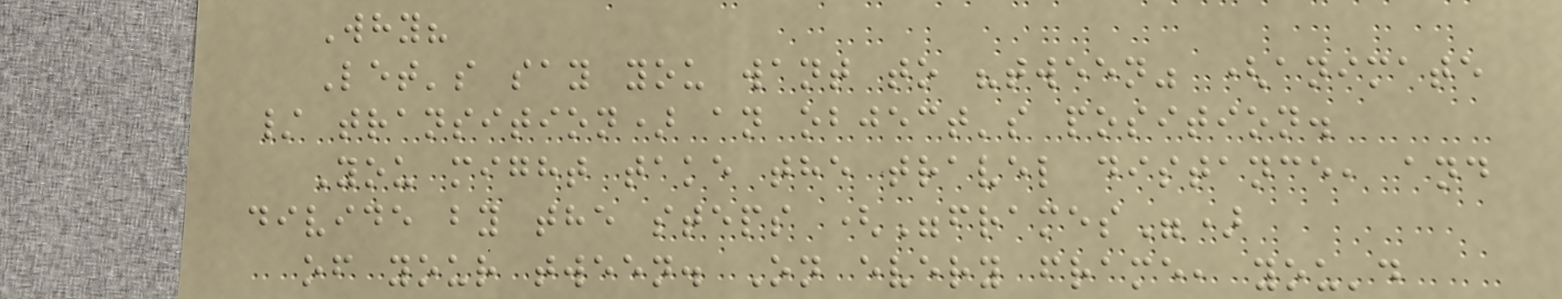Why?
Let's say you want to "tween" (animate
/ transition) an object's position.
You might take the travel distance, and
divide by the steps ("frames")
of your tween. On every frame, you'd
